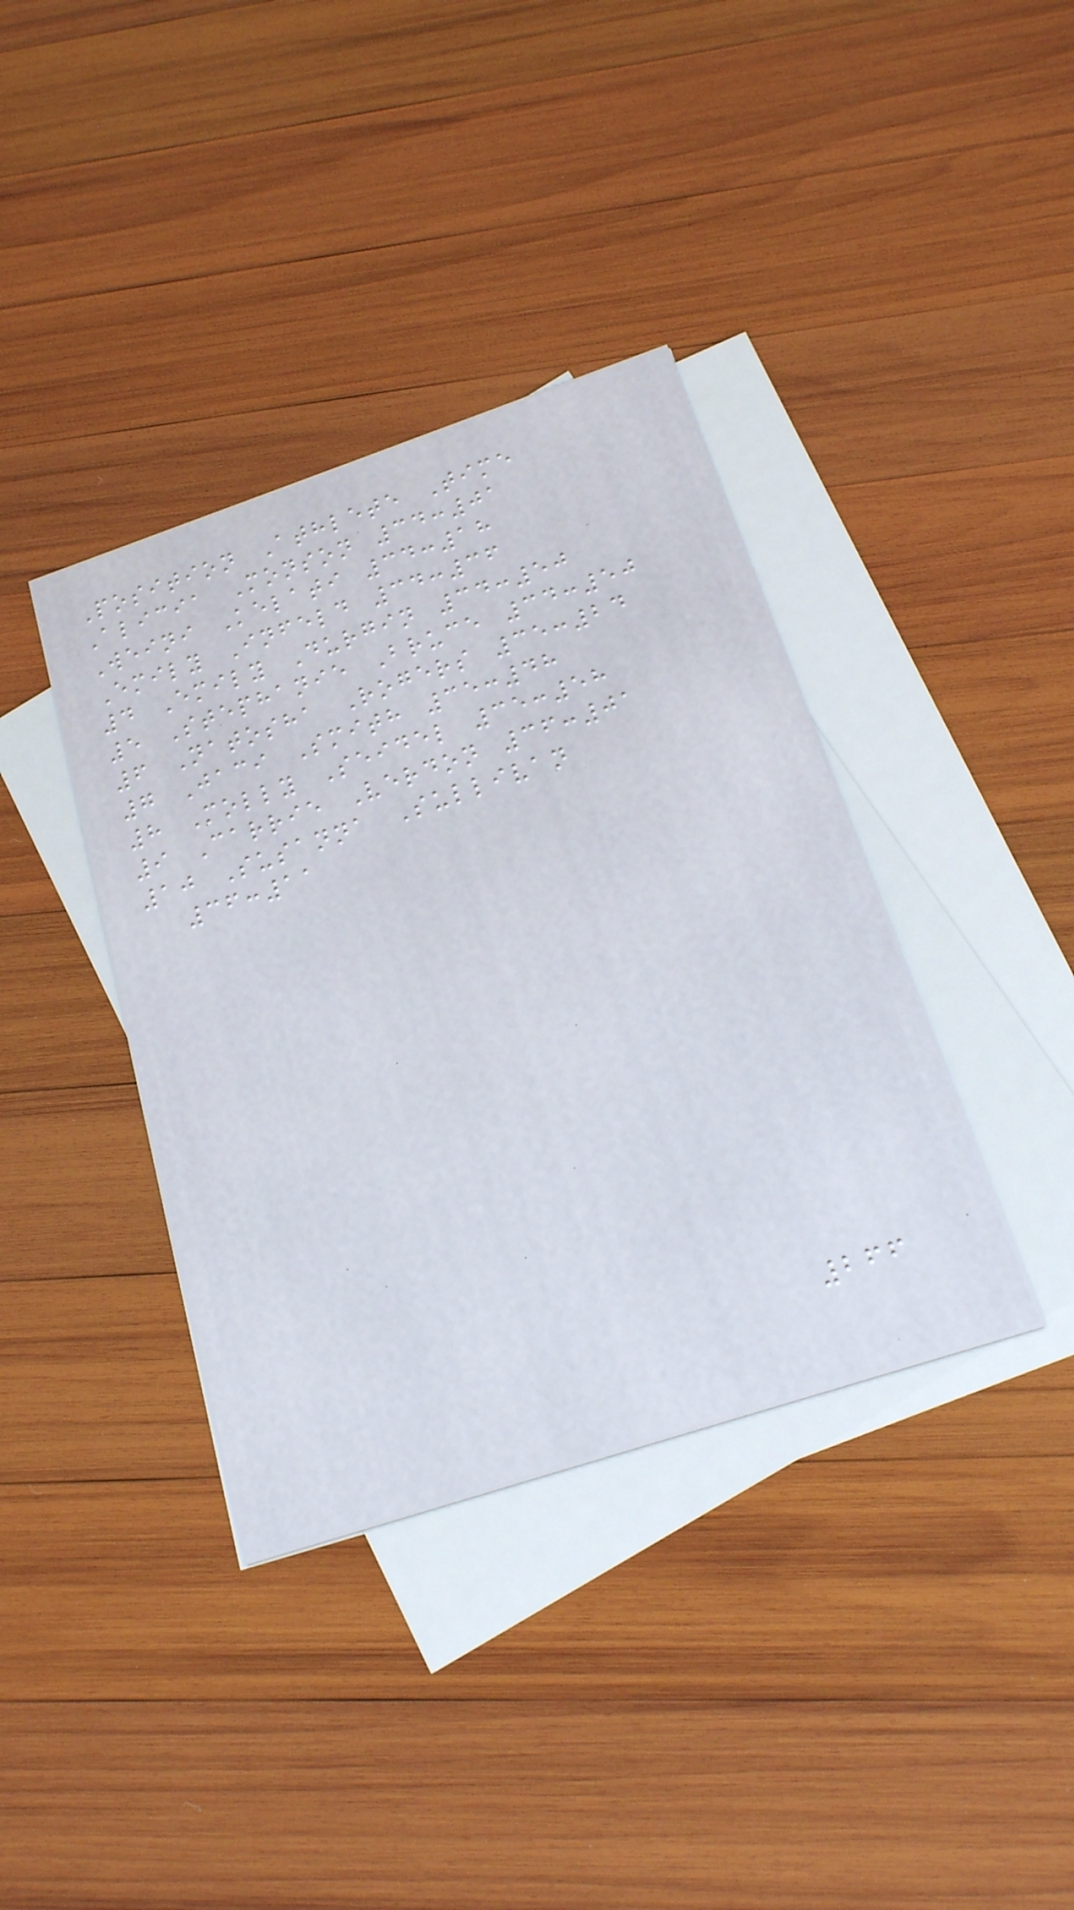Position Athlete Time
Alicia Monson 34:01
Weini Kelati 34:18
Emily Infeld 34:36
4 Emily Durgin 34:50
5 Stephanie Bruce 34:50
6 Natosha Rogers 35:24
7 Jaci Smith 35:48
8 Molly Seidel 35:58
9 Carrie Verdon 36:01
10 Susanna Sullivan
36:11
266
